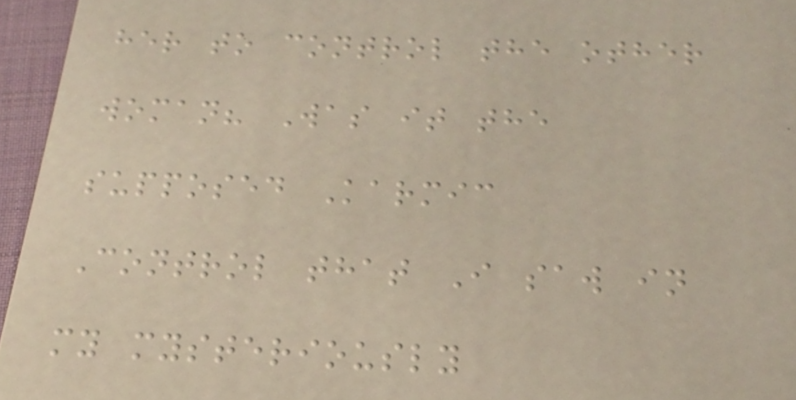her to control the other
woman? Was it the
supposed Karmic
Control that I saw in
my mysteriously
